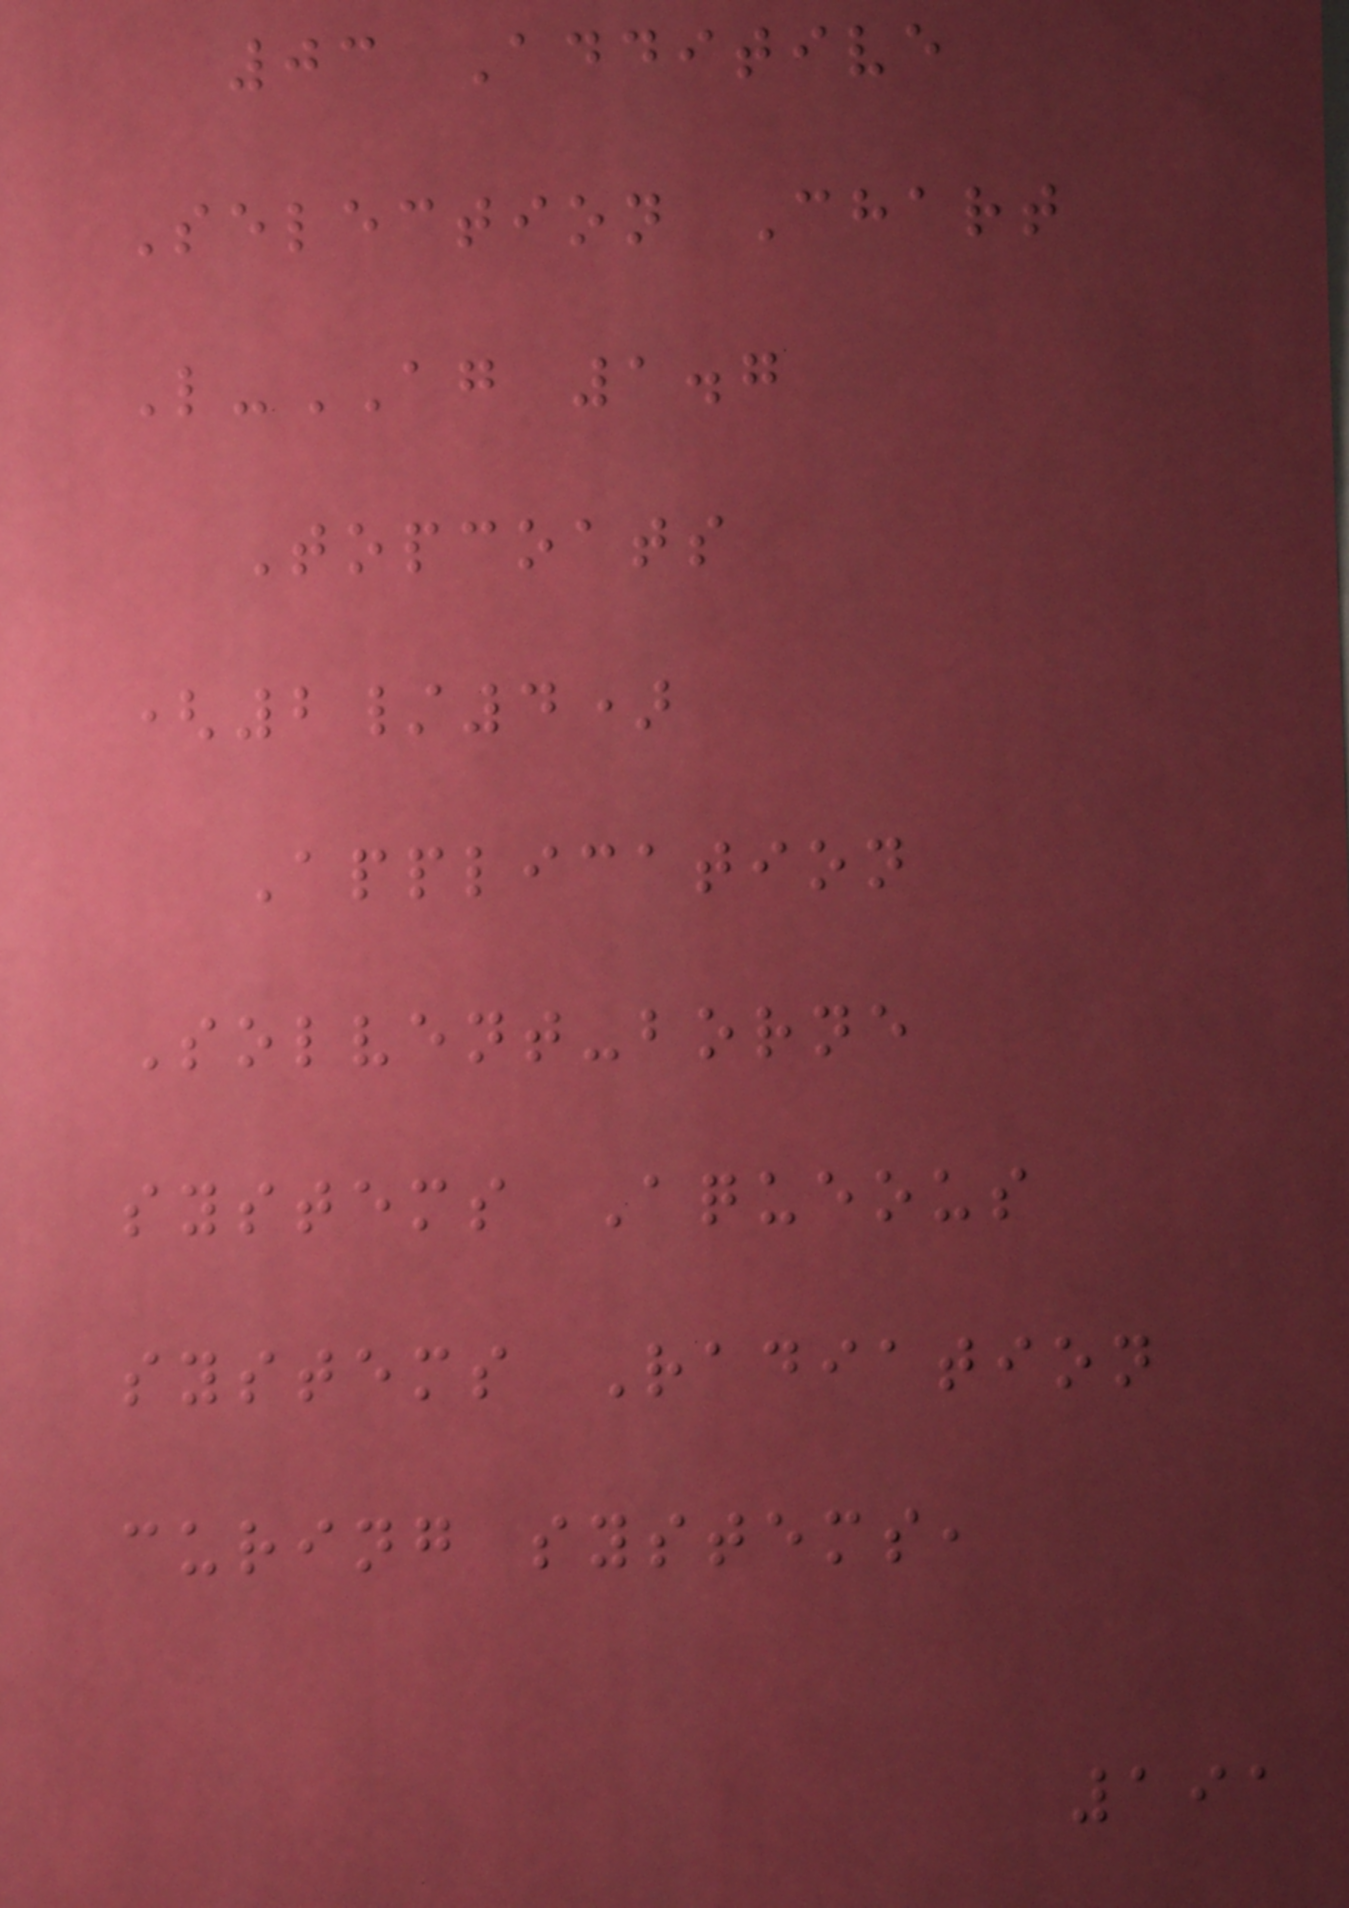03 Additive
Selection Chart
L-AG 1.7
Topcoats
(2/4)
Application
Solvent-borne
systems Aqueous
systems Radiation
curing systems,
191
